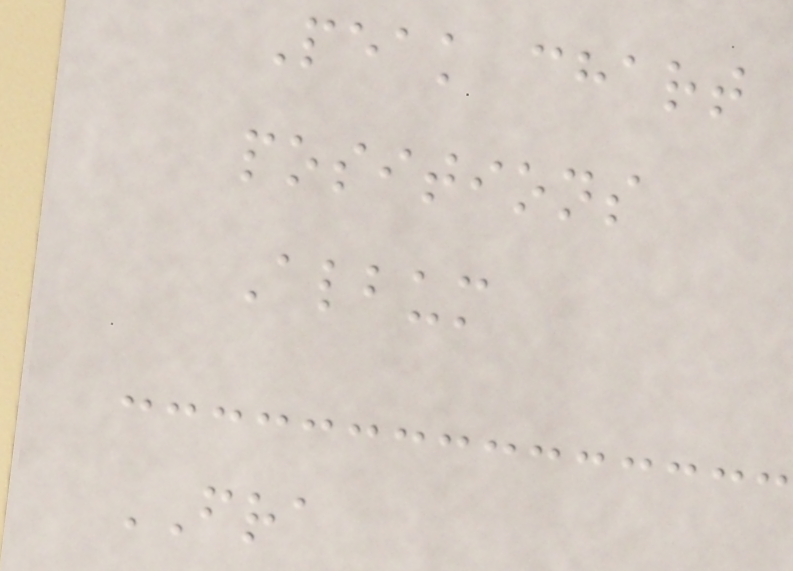Peak chart
positions
Album
FRA
